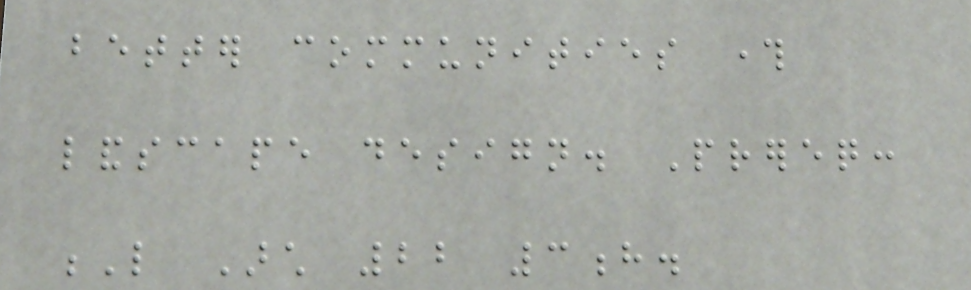better communities through
landscape design. Prereq:
L Arch 22 3h.
